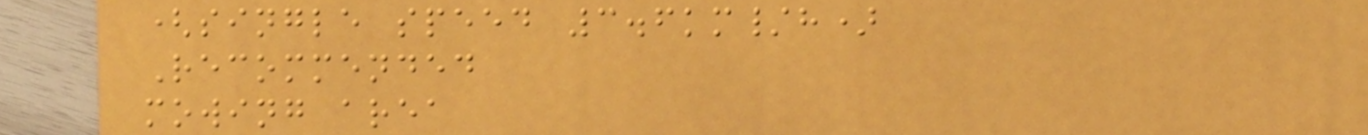(single speed 3.6km/h)
Recommended
mowing area
